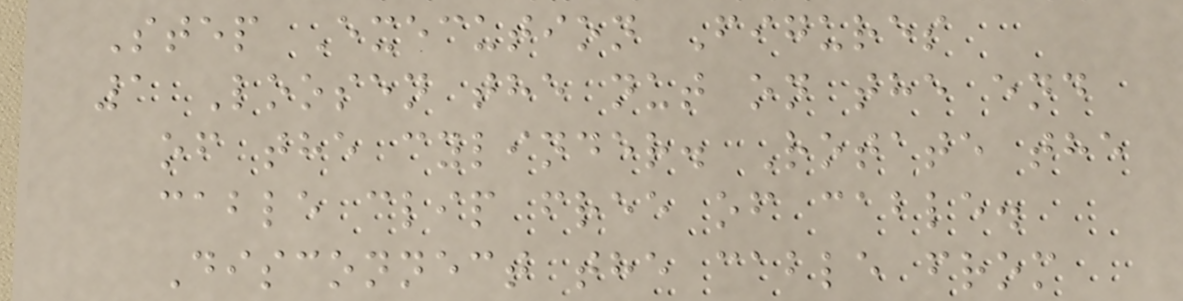Step Execution Figures
1 Loosen the nut on the end
of the cylinder. Rotate the
cable clip free of cable.
Disconnect the cable from
